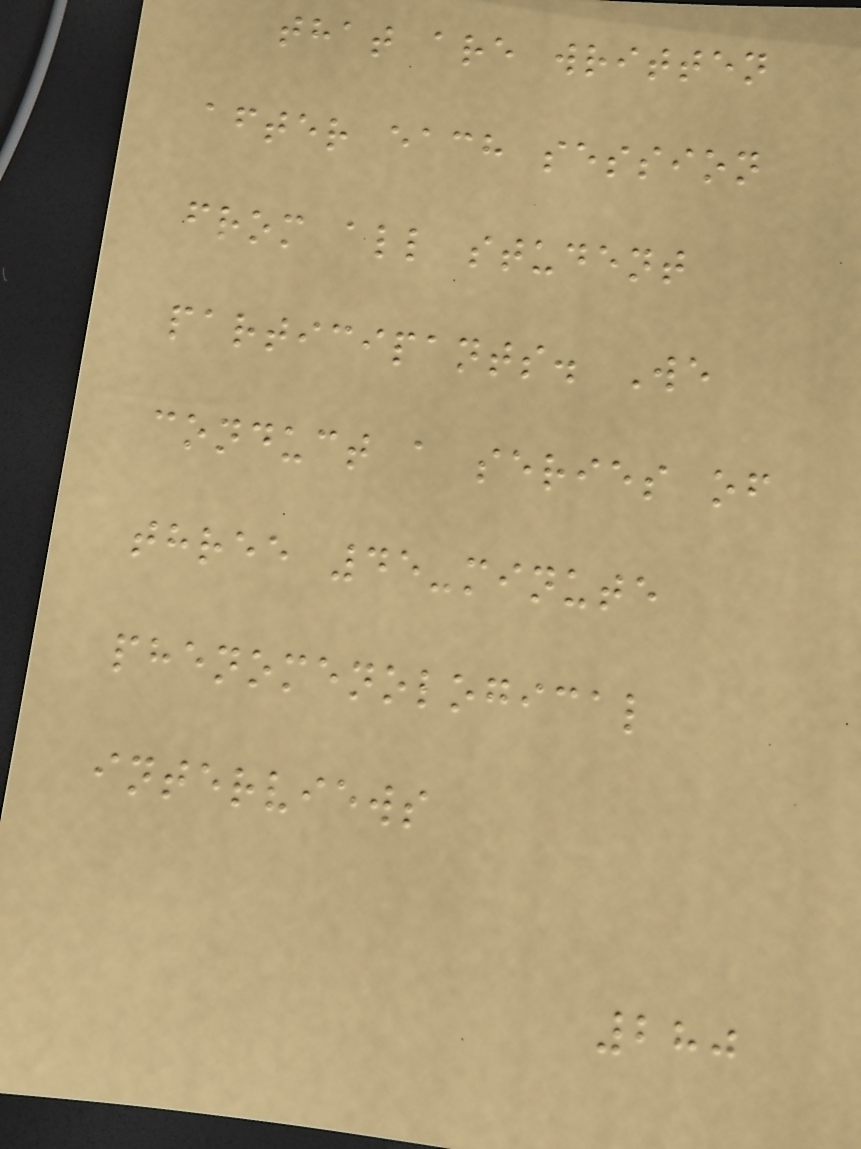that are written
after each session
from all student
participants. We
conduct a series of
three 45-minute
phenomenological
interviews
280
